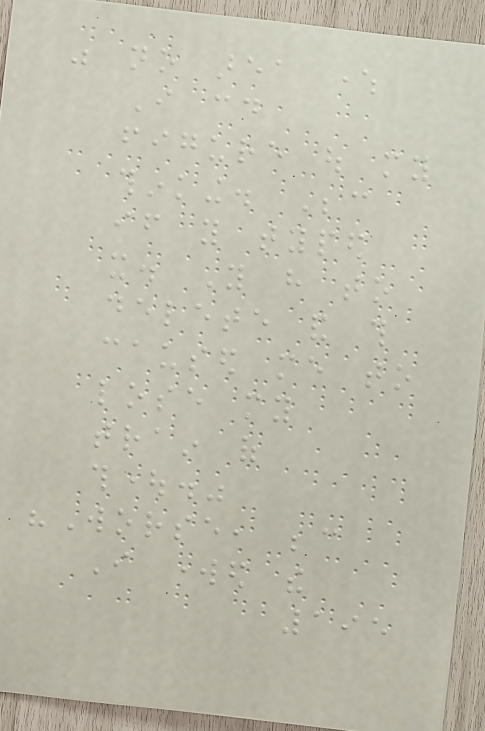was no area where
I could
figure out my
thinking. Because
if you typed
it. You have to
delete and this
caused me to
lose my
train of
thought."
"Worse, because
I worked the
195
